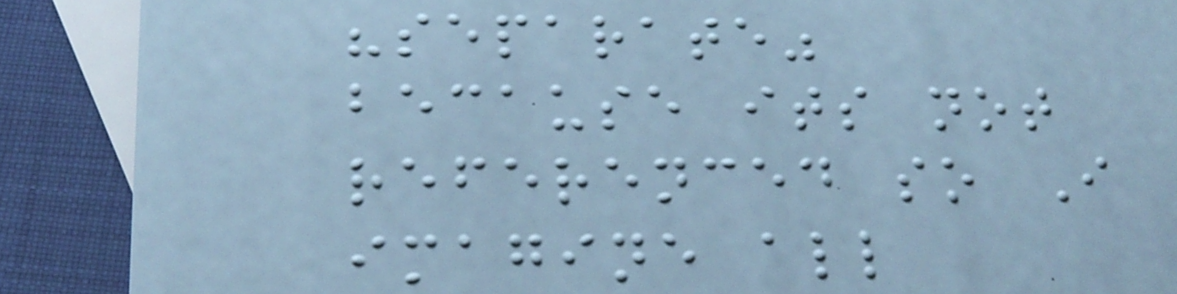"separate"
because its not
referenced so I
imagine all
